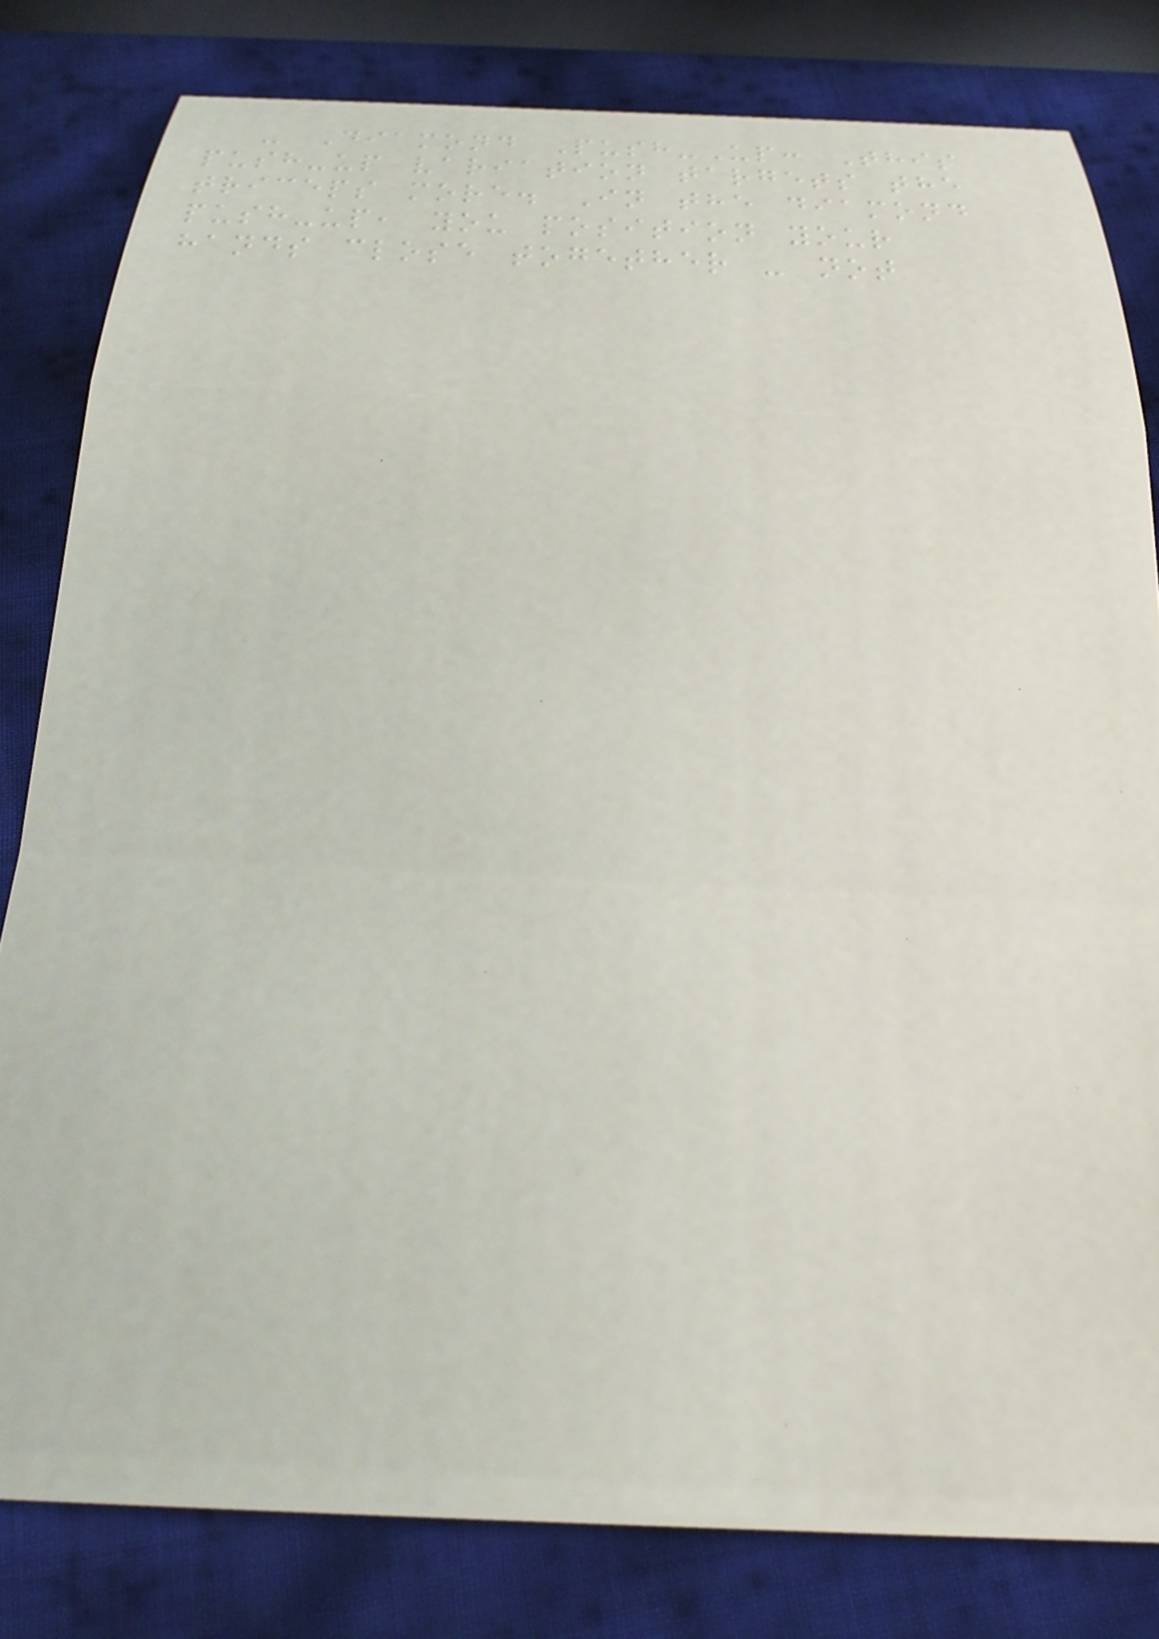- Diamond Push-Up: This
push-up variation targets the
triceps more. In the diamond
push-up, you position your
hands close together - not
